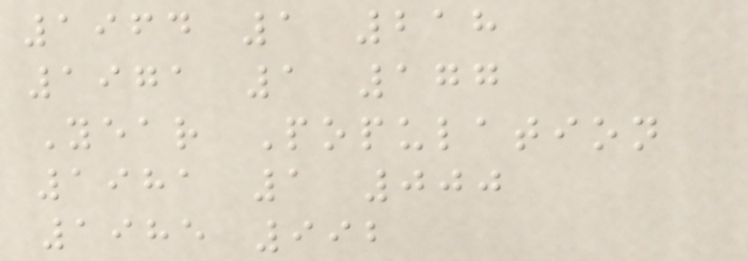1964 1 218
1971 1 177
Year Population
1981 1 000
1985 992
